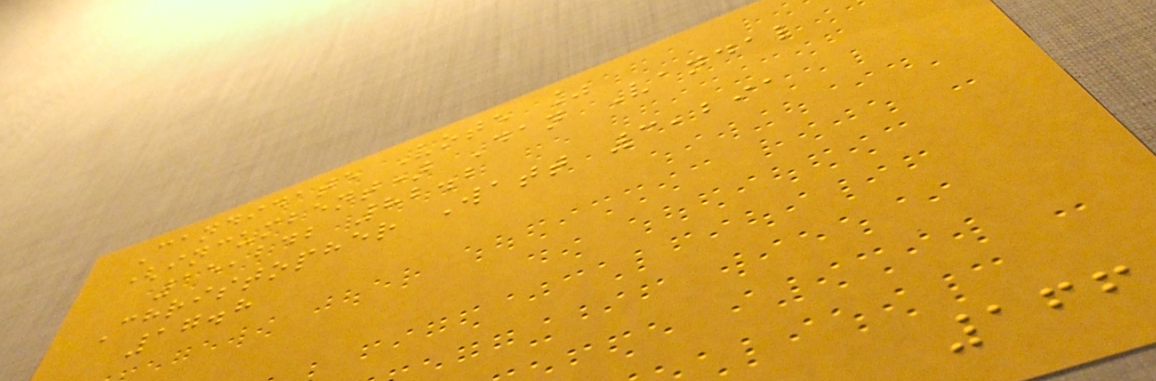Candidate Vote %
(incumbent) Dan Vandal
15,242 82.2
Christopher Watt 3,291
17.8
166
